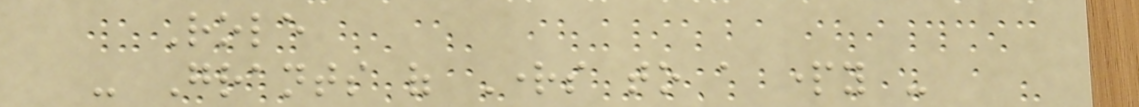Role
- Grants of Rights to a party -
